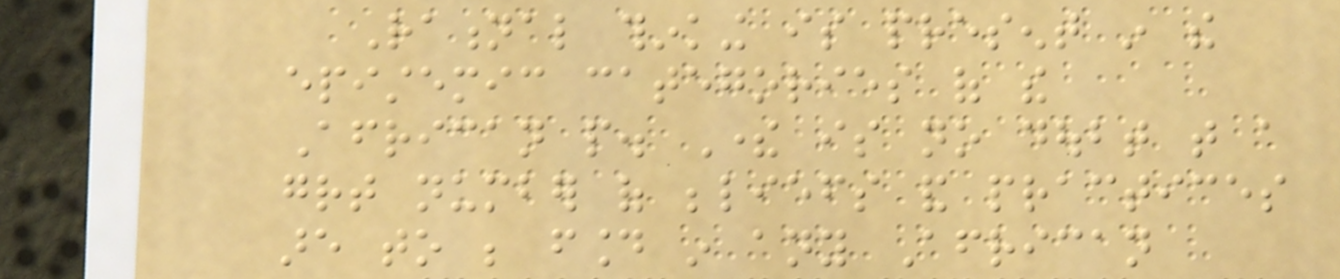Rational thinking is present in the
epistemic categories of the
African people. There is no doubt that a
great number of beliefs and practices
are to be found in any African
